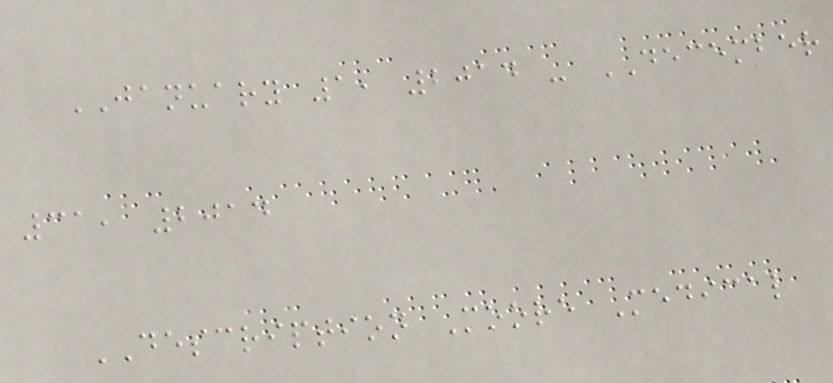JANUARY 1, 2014 - DECEMBER
31, 2014
DESCRIPTION Moore Medical
